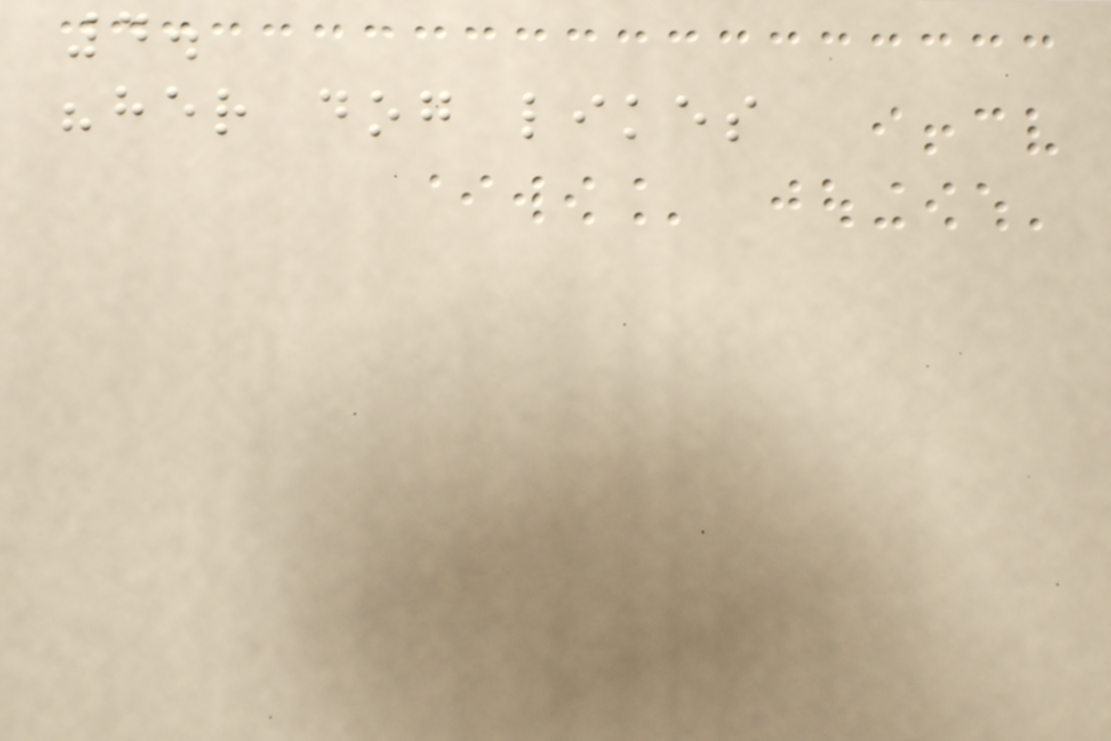4.
"her dog likes
